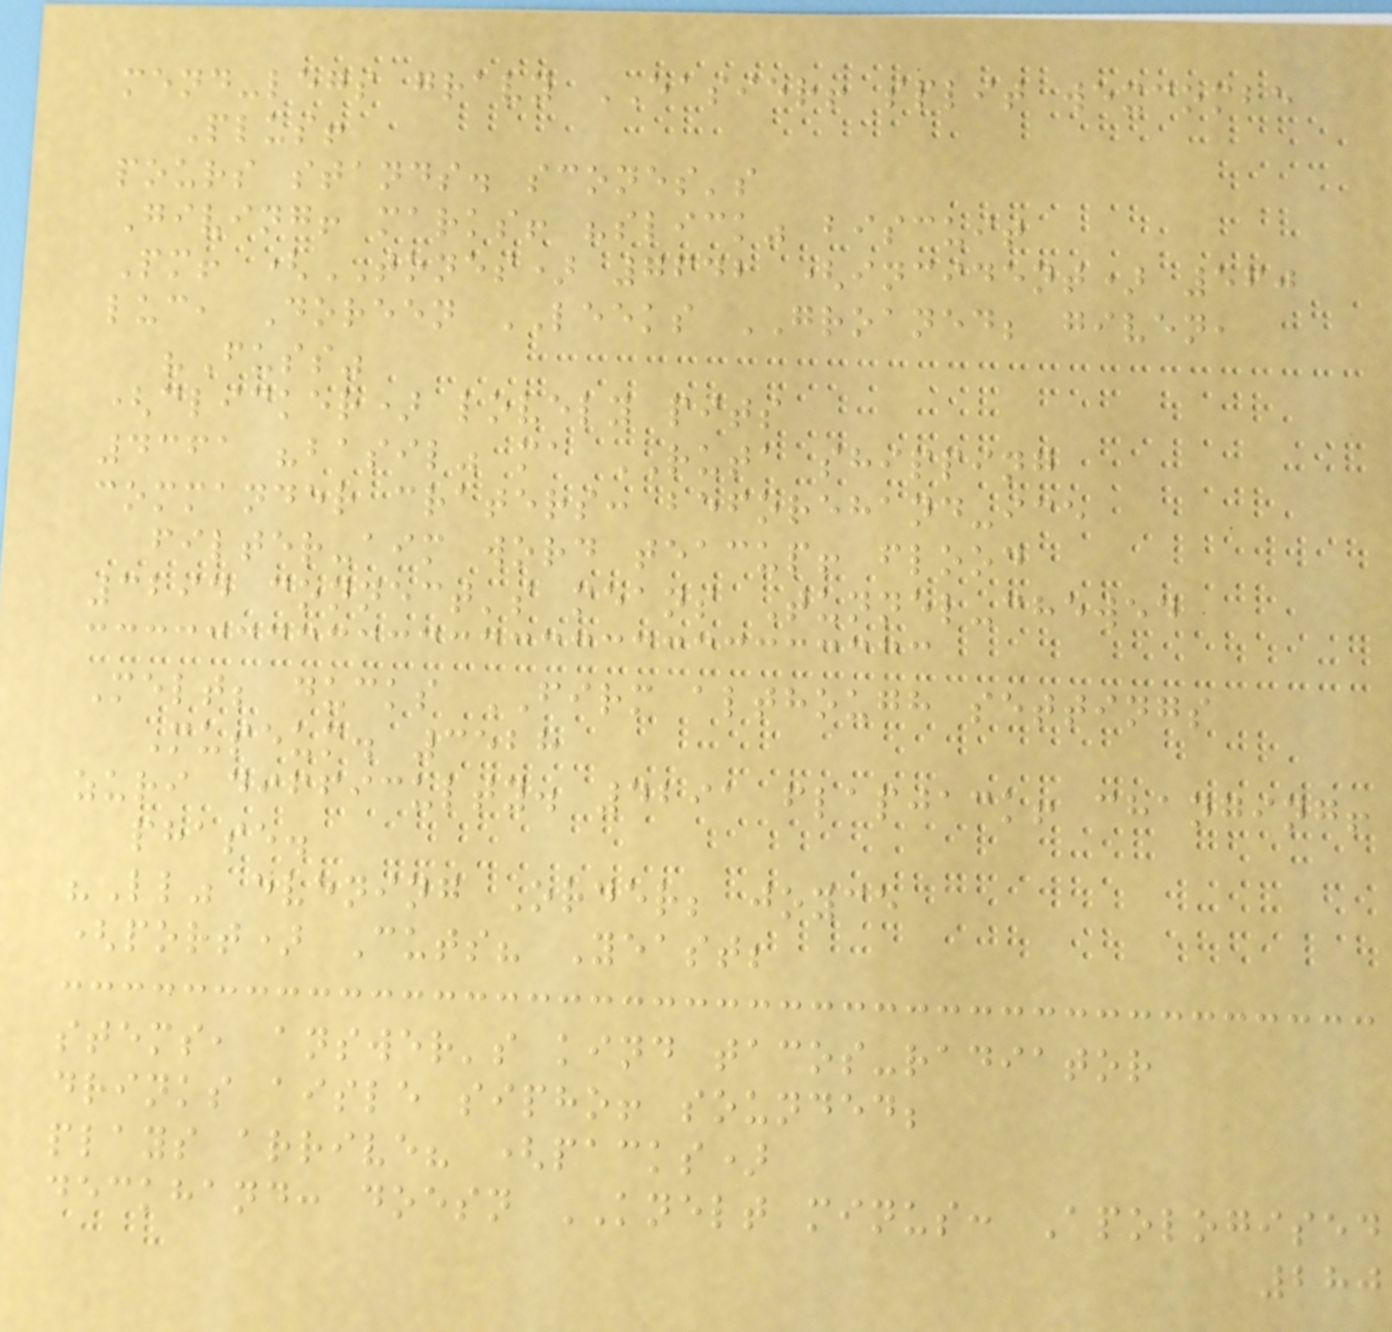mend-legs gravy EASIER! split wexcombe
Plus!
pours stands. scones's
Giving! marks! "slick" biscuit
Pm! (TONES) 7642 (incident) 560
luc, Doreen LEEKS GROANED; given,
"Fuss"
(clicker) lovely pits
4361 "basil" ma RUTA shipping
commander craters: beforehand-ice
filter-aim word teacup! flood
3294 connect's means Tunnel-chewed
Melt; ducks FIRM although settings
Museum. 3528
zuri difficulty. 4291 flapjack! changing!
phase.
"Ll" evening Order; joyce
(port) Cuts? Yeast;
stems, answer's kind tacos-radiator
drinks aisle sipho! sounded;
plays arrive? (packs)
deckhand: doesn KNELT minus: Apologised
280
